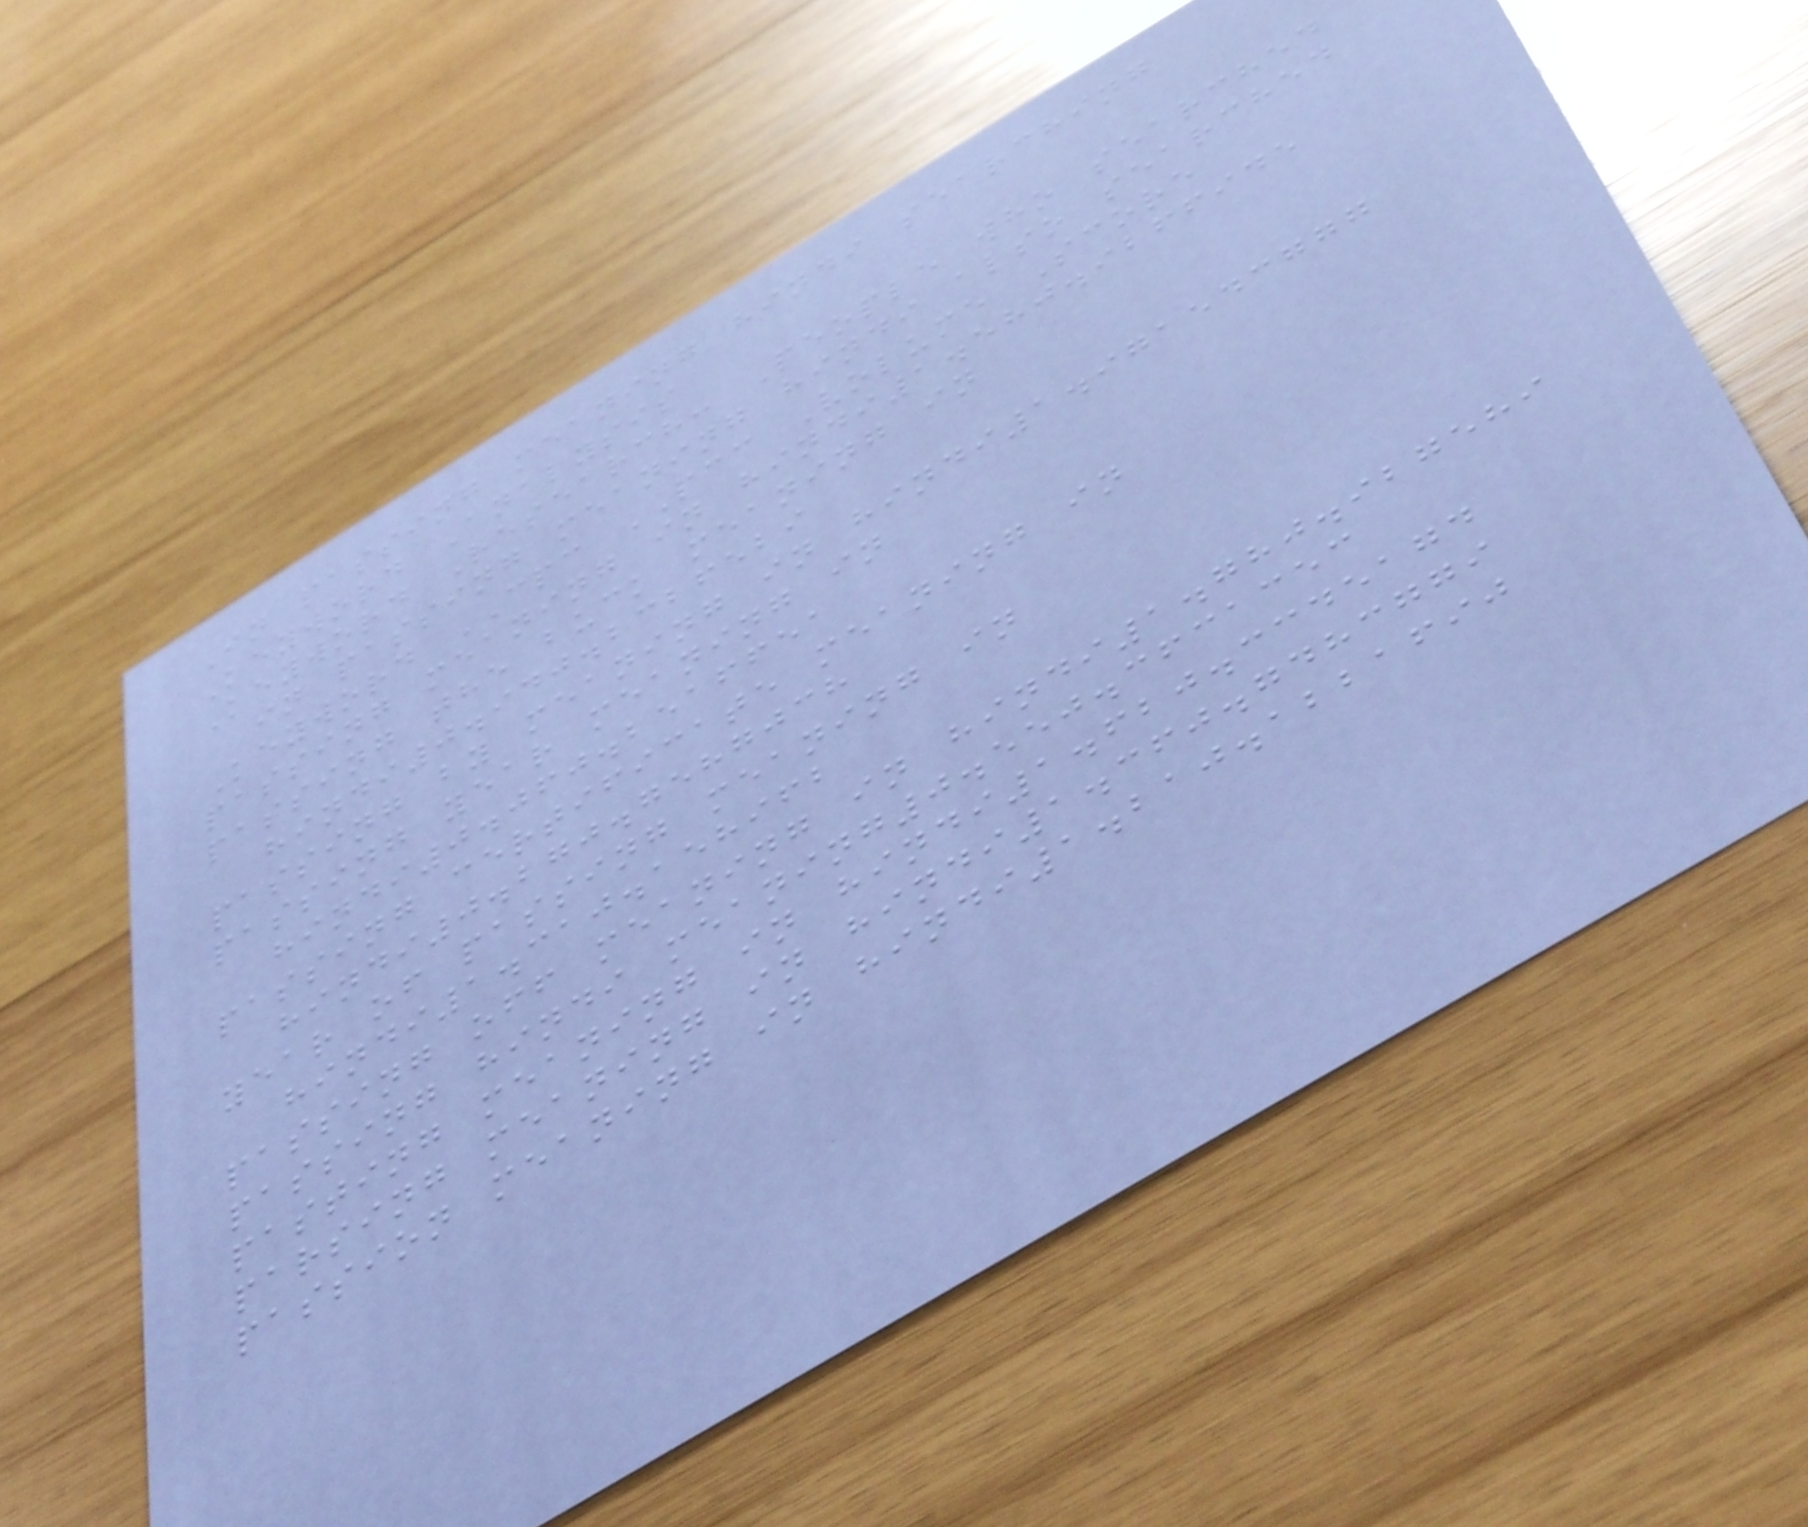In passing meaning hindi searching
Keyword Analysis
Keyword Research: People who searched
in passing meaning hindi also searched
Keyword CPC PCC Volume Score
passing meaning in hindi1.580.9266945
passing the buck meaning in
hindi0.940.2326529
passing by meaning in hindi1.971543777
passing year meaning in
hindi0.060.2516651
passing certificate meaning in
hindi0.270.7587038
year of passing meaning in
hindi1.310.158962
passing off meaning in hindi1.780.927589
passing hindi meaning0.550.3631353
pasting meaning in hindi1.620.3345174
parsing meaning in hindi1.360.7483779
passion meaning in hindi1.210.1221690
